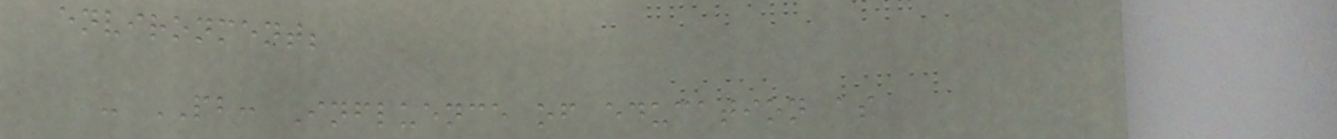environment;
- PB: Influence of education as
